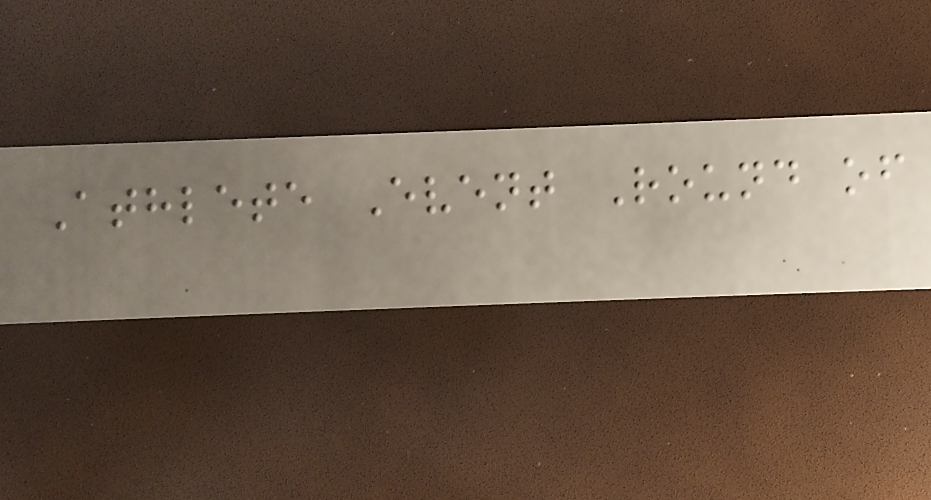Athlete Event Round of
